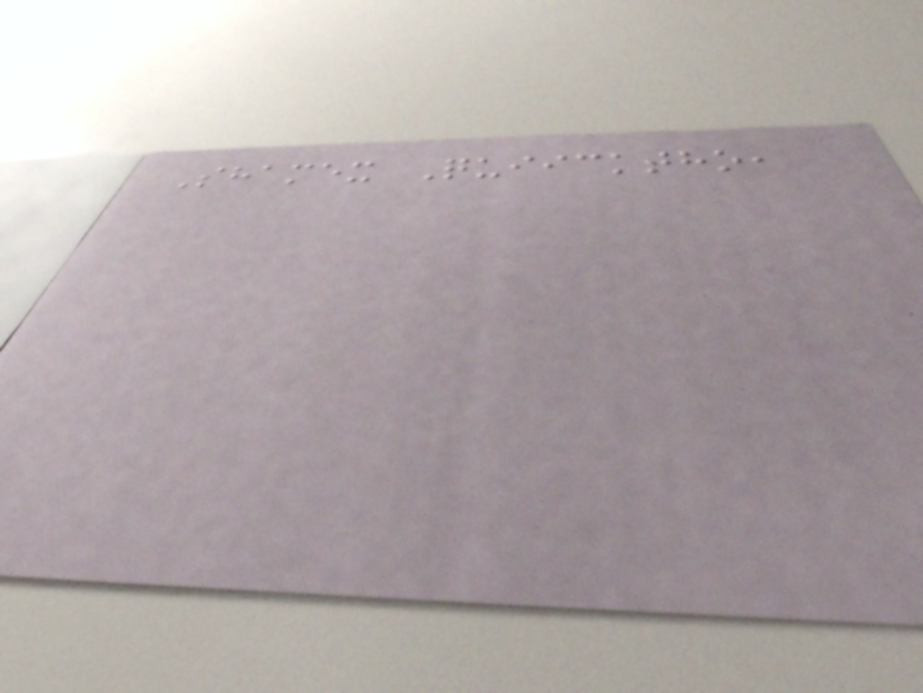Shamex Quiicktho,
